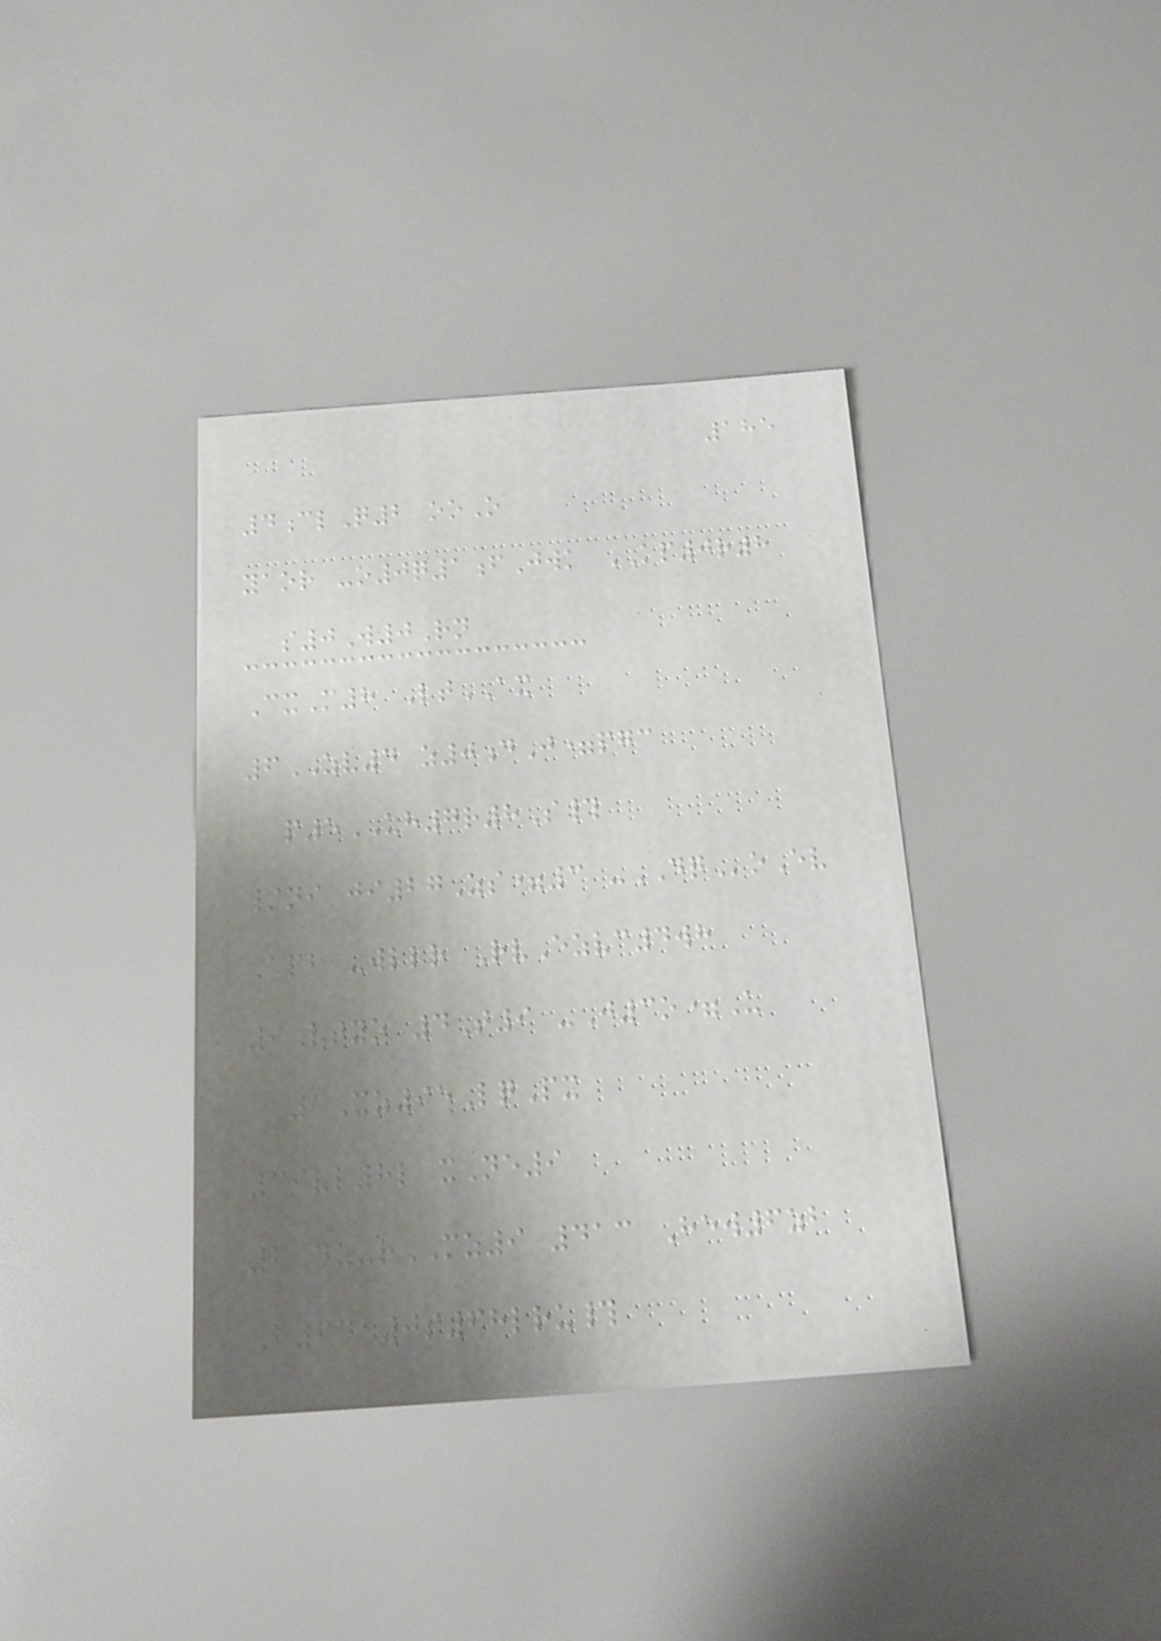185
4clQ2 ooO
yaor -o0q1fJwk KP0r8
s0W0Rn
CxM8 LtAX
6ZV4 z0dJ=pgc
p5UH7r8S#
/ni ji27Zs=3 -DQoEv
Apb -wllr RvEzvc4wh
9Ltyo 4T9 -J3o=U
1Xz95LqPx
39vl8l xNe9
2Du-rMZ9 413 Hew6zb
B64 0s68lru#
